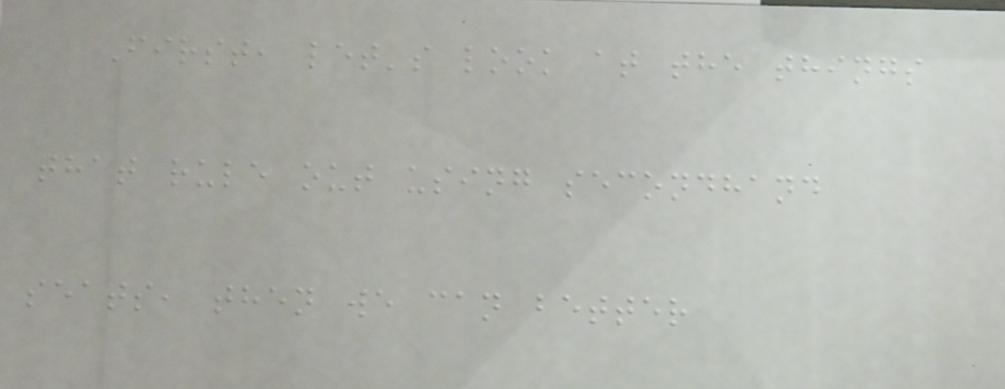First, let's look at the things
that rule out using secondhand
seats, then we can better
